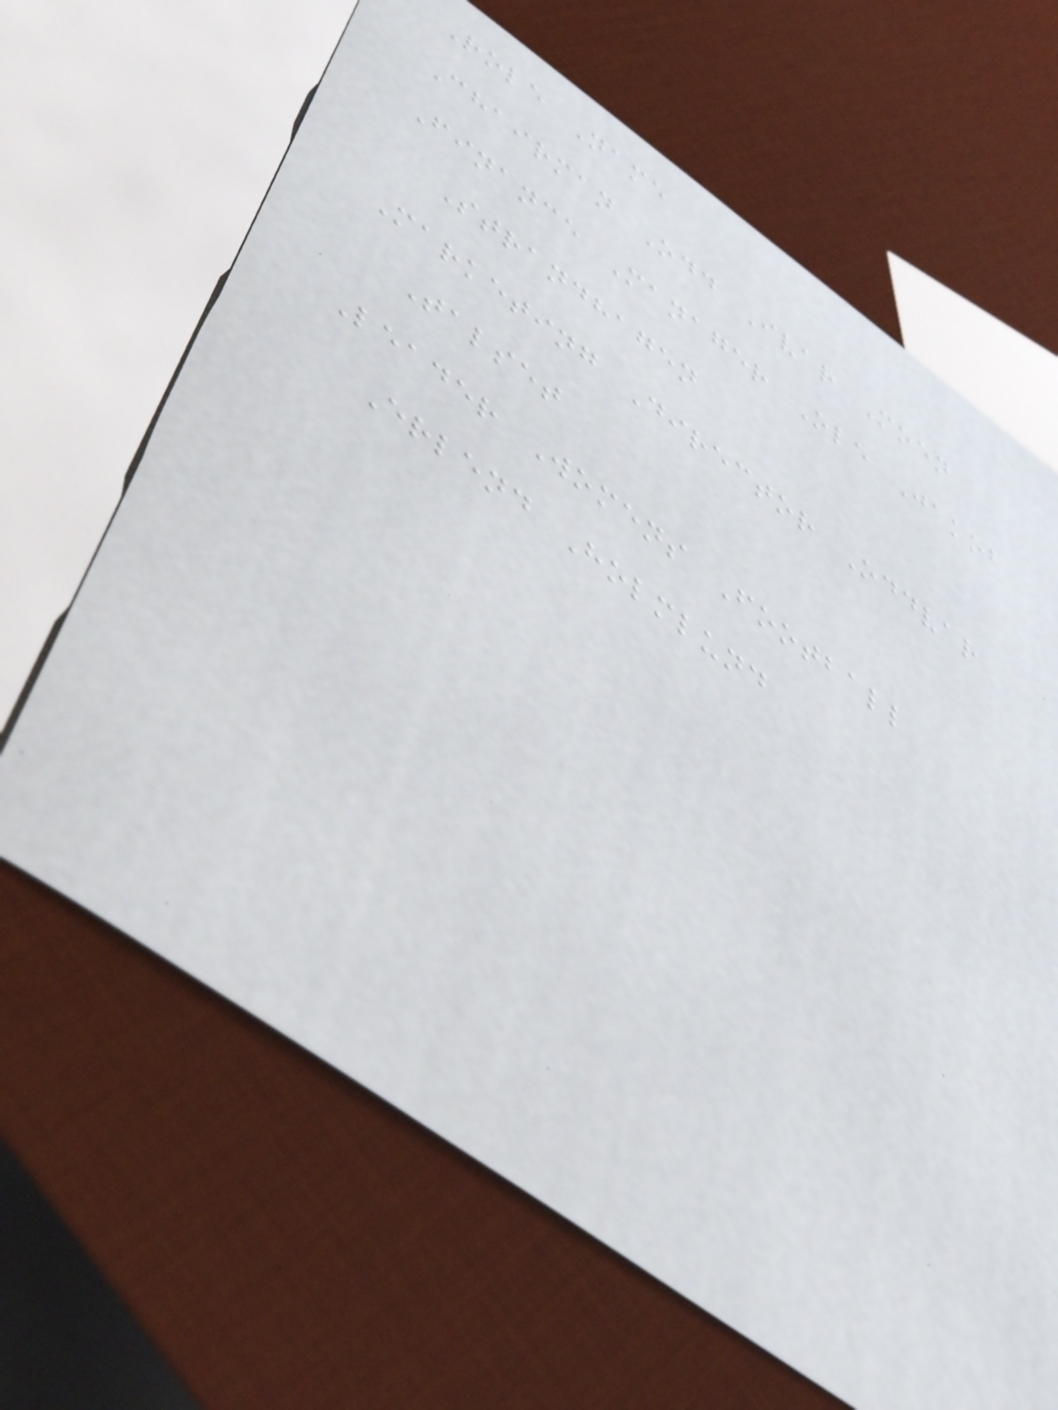Role Name
Chairman Odd Ivar Moen
Finance Manager Ole Jakob
Strandhagen
Marketing Director Oddvar
Talset
Leader Womens Football
Erlend Holmlund
